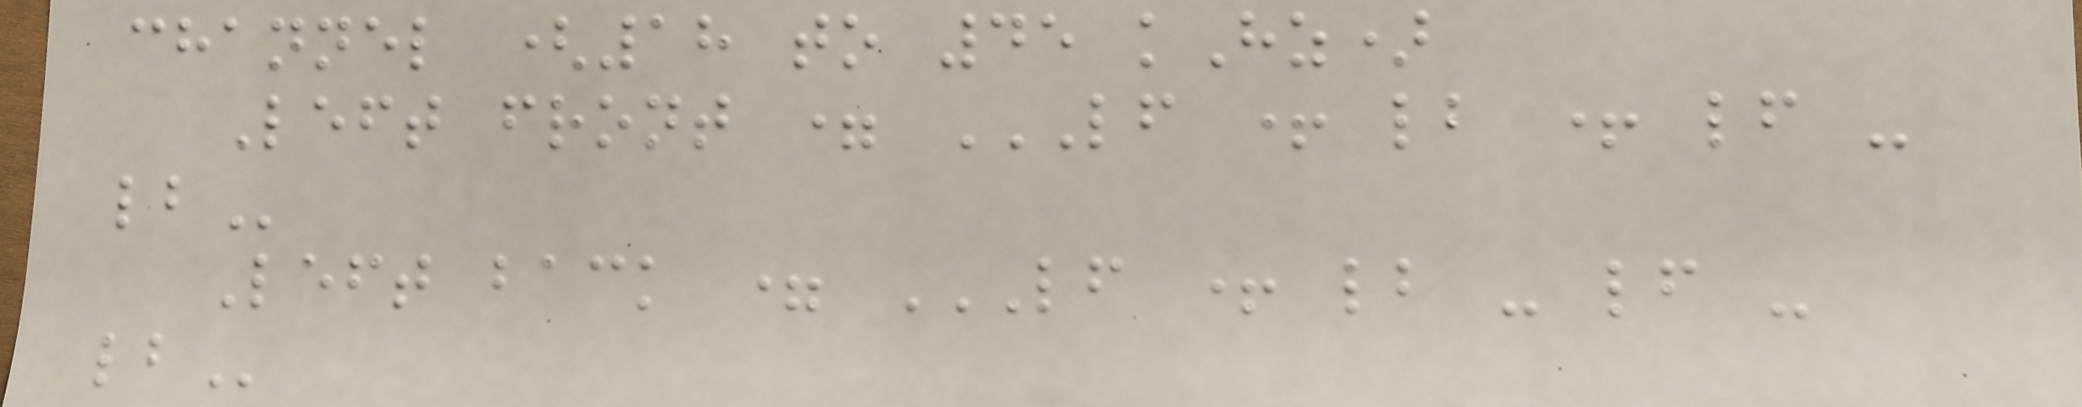channel (18 to 45 kHz)
Left front = LF + LB + LF -
LB
Left back = LF + LB - LF -
LB
